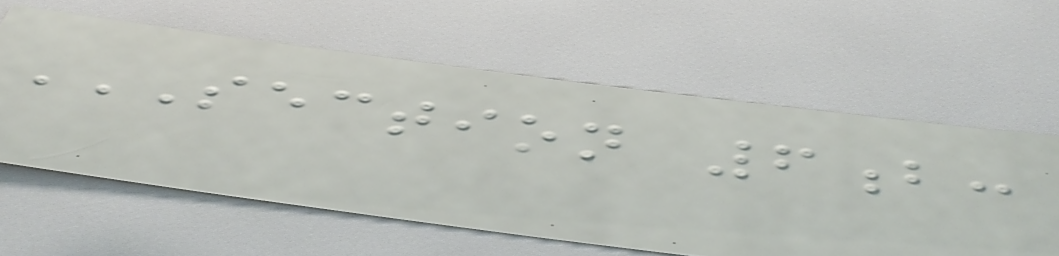SECTION 6B:
